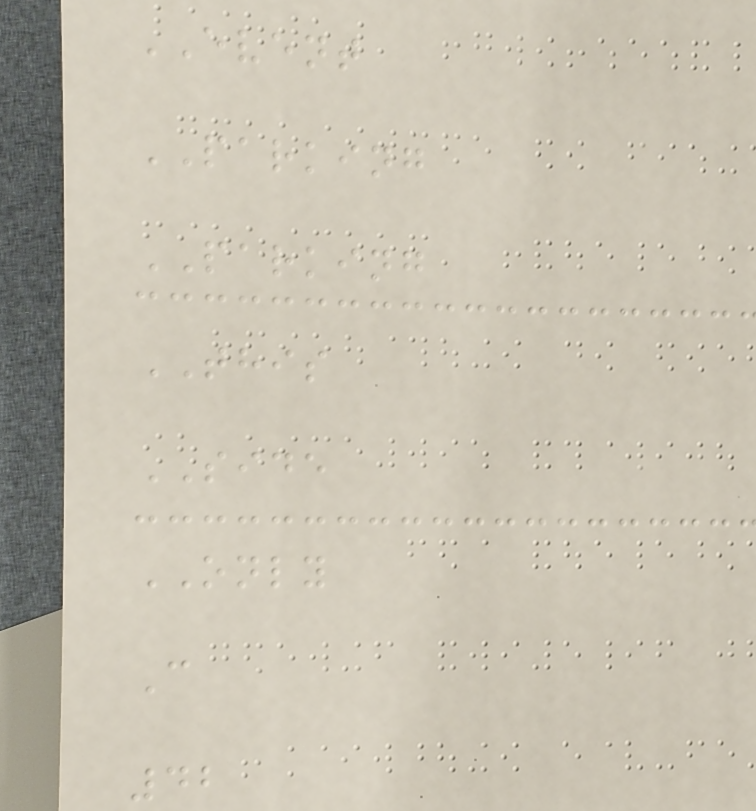EVENT
PARKING
PARKING
THIS
SIDE
ONLY
C
42
